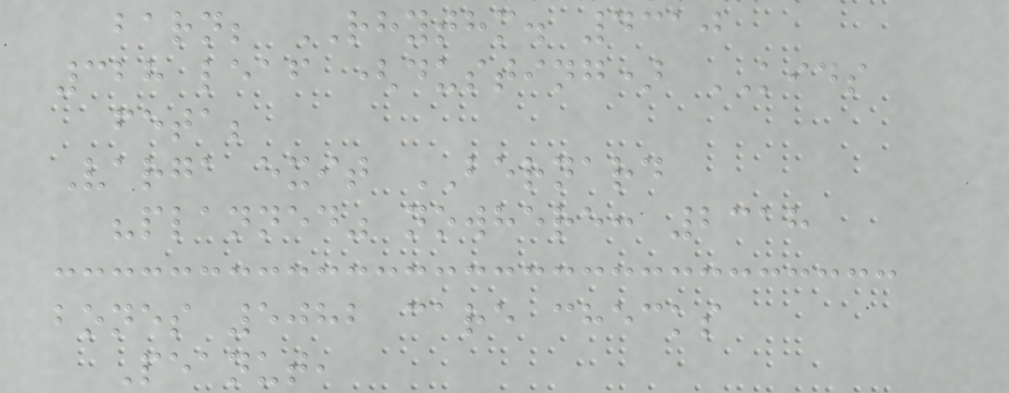barn; RHYTHM. 4310
328 leaf (dusting) KIDS
feta;
Varga exit BERNARD
"planned" nowhere: 2318
bones 5082 care checks
Peanut,
